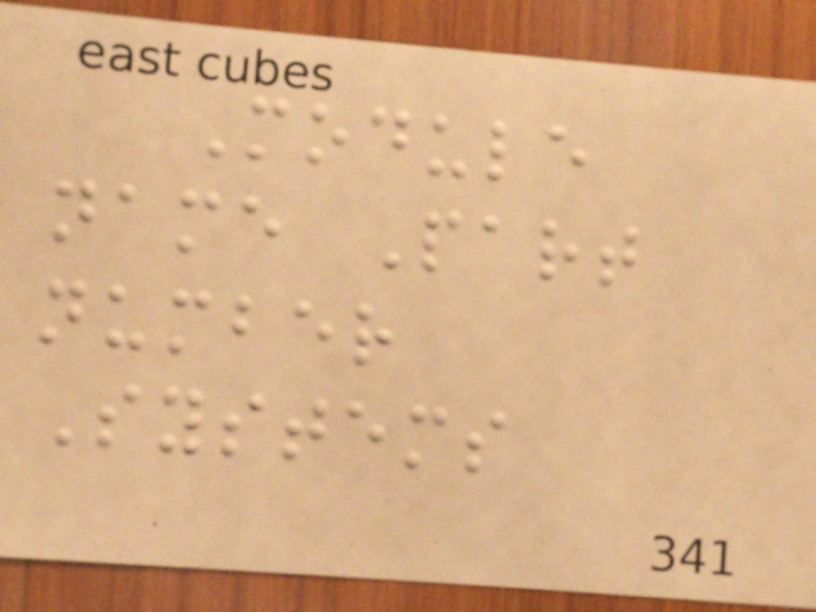Module
name Part
number
Systems
